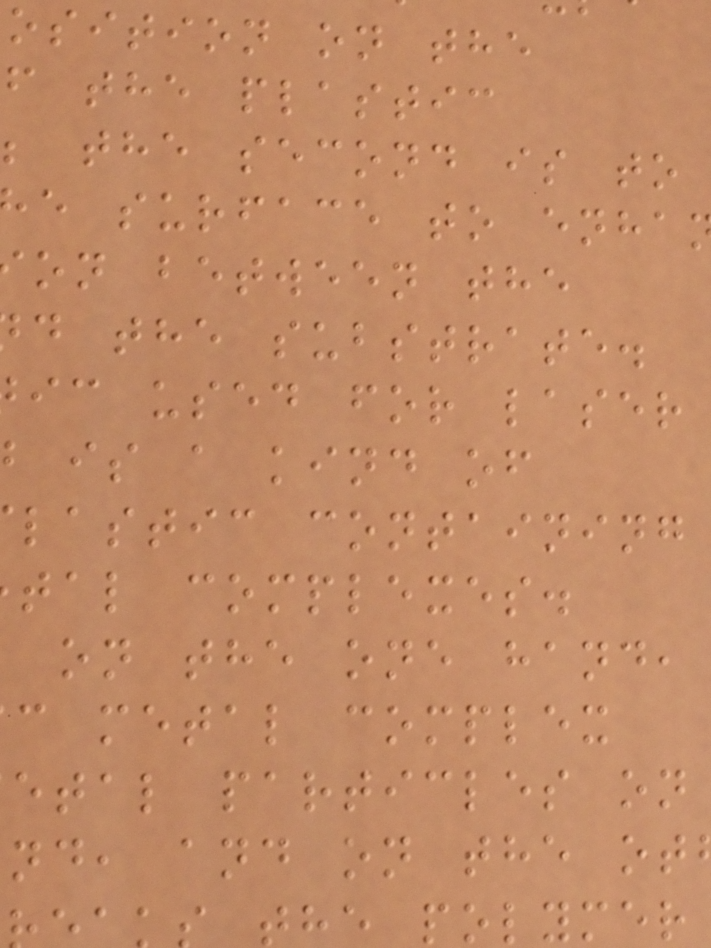osition on the
f the plastic
; the second is to
e surface to enha
on between the
d the substrate.
ic used for laser
is a kind of
lastic containing
tal complexes.
on the one hand,
c metal complex
etal particles on
nd, and on the ot
he polymer
